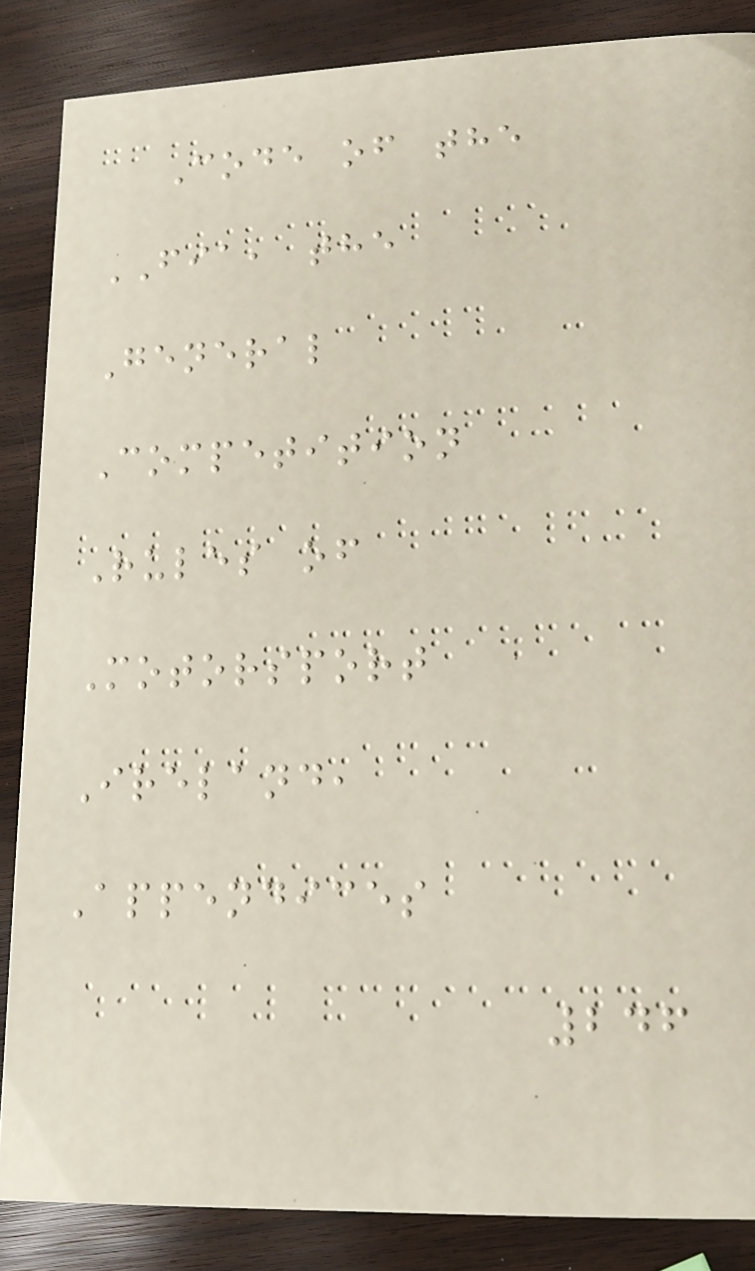Code of the
FIA, the
General
Competition
Rules of
Motorsport
Ireland,
Appendices
246
